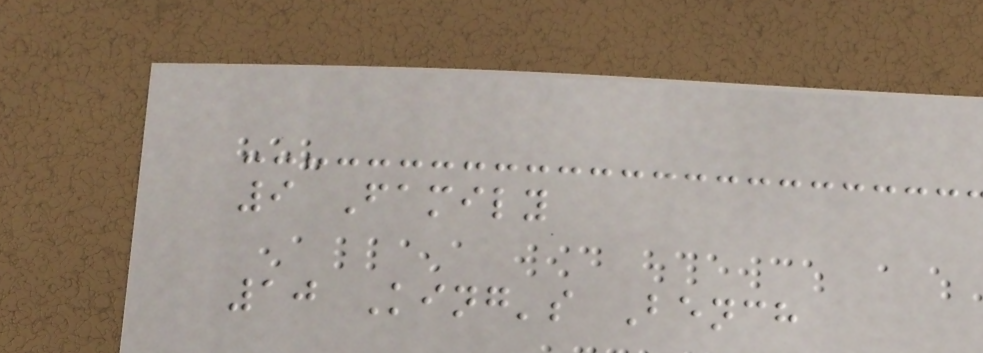9 Family
10 King's Bench
